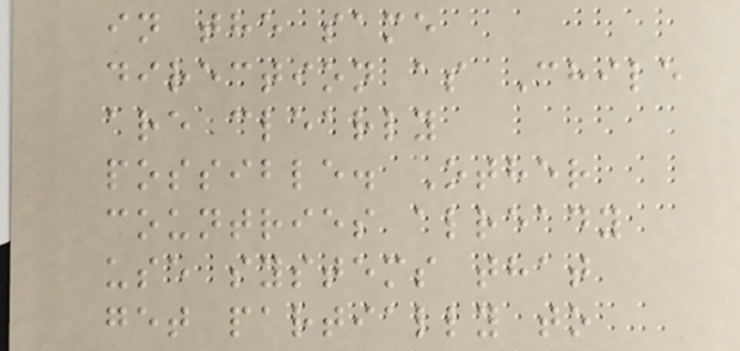in the same
direction as Chile
are clearly
possible. Other
countries already
use systems that
get partially to
